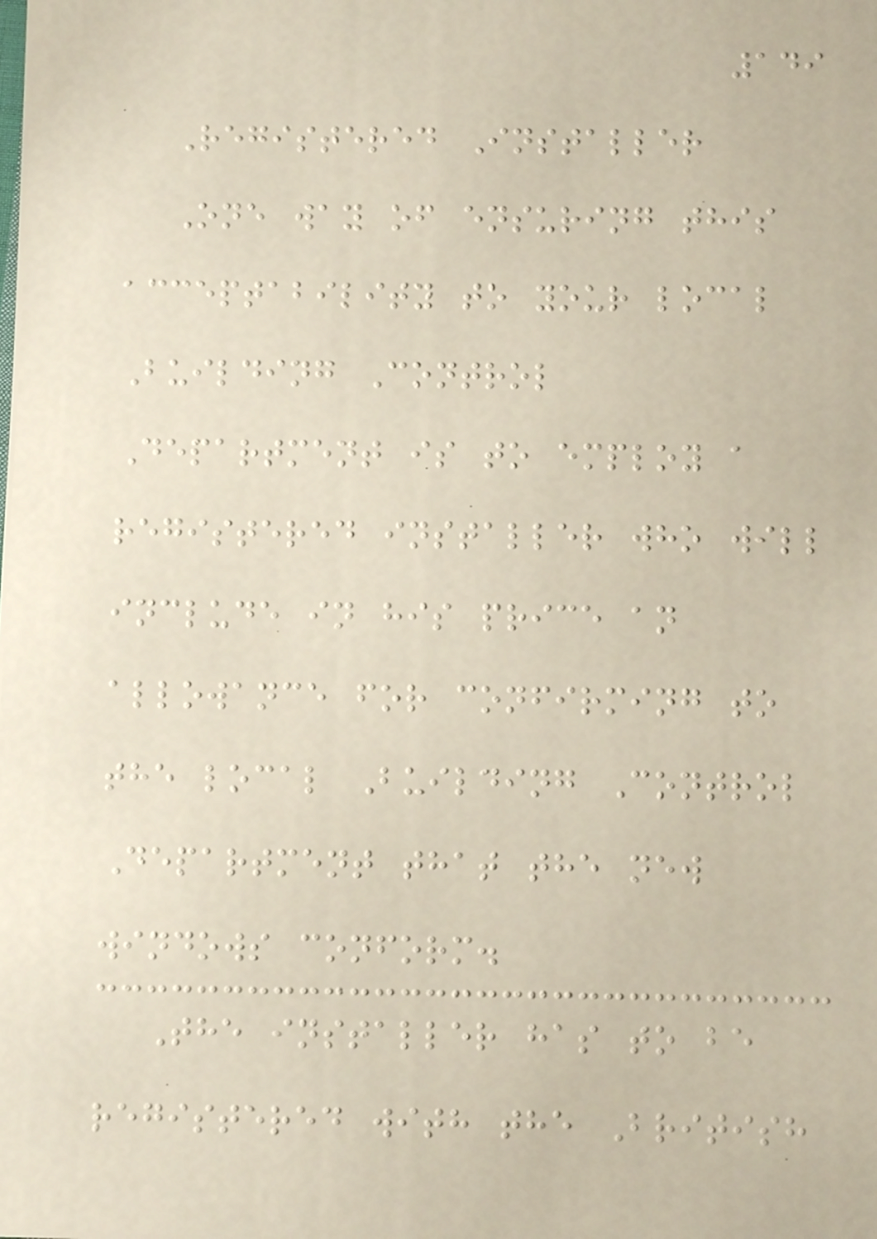149
Registered Installer
One way of ensuring this
acceptability to your local
Building Control
Department is to employ a
registered installer who will
include in his price an
allowance for confirming to
the local Building Control
Department that the new
windows conform.
The installer has to be
registered with the British
